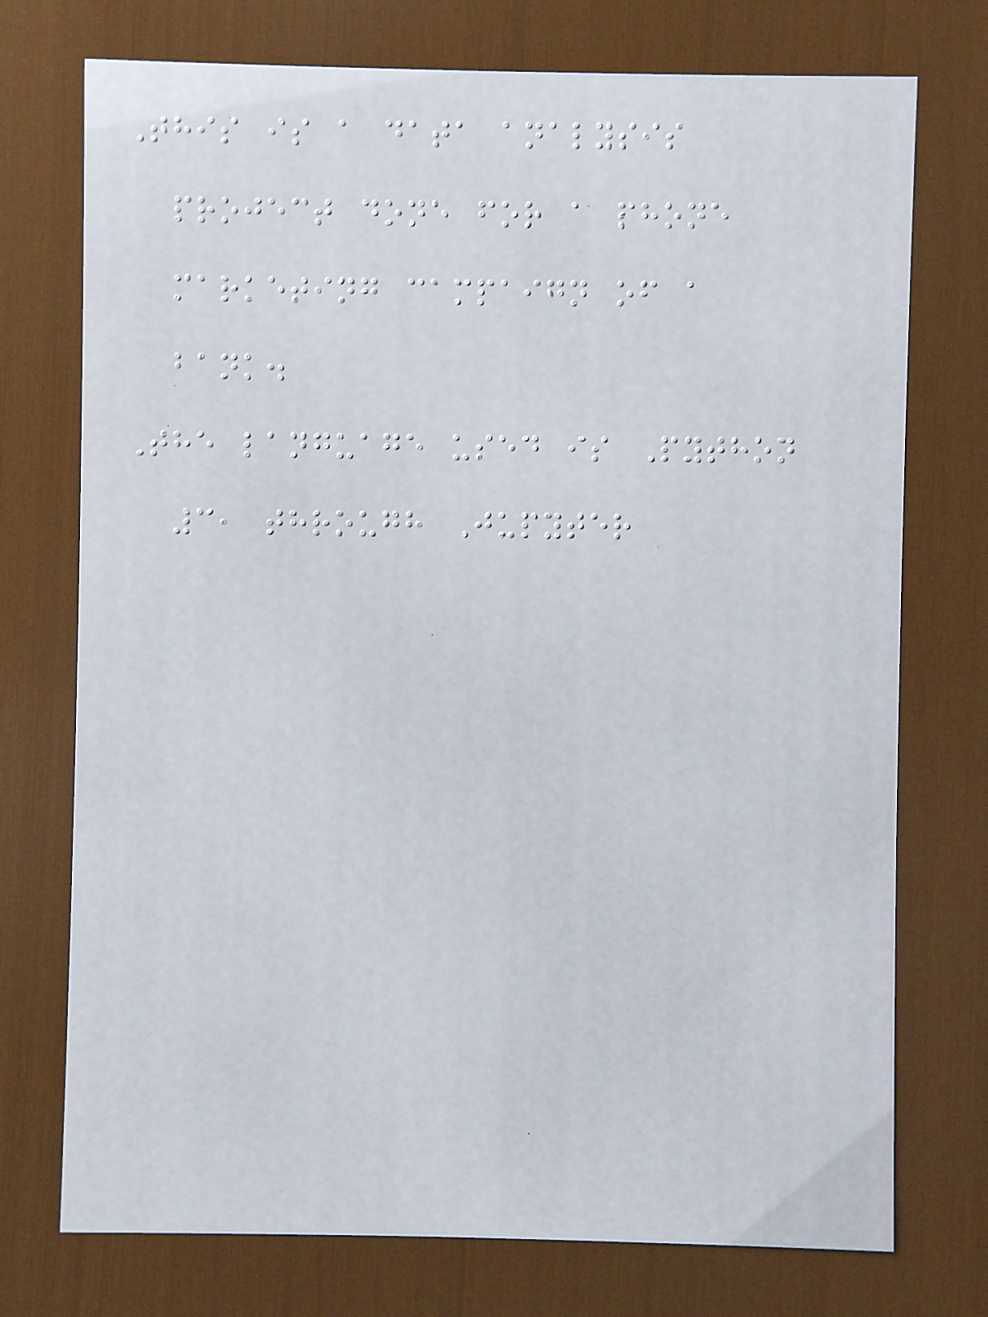This is a data analysis
project done for a phone
marketing campaign of a
bank.
The language used is Python
3, through Jupyter
